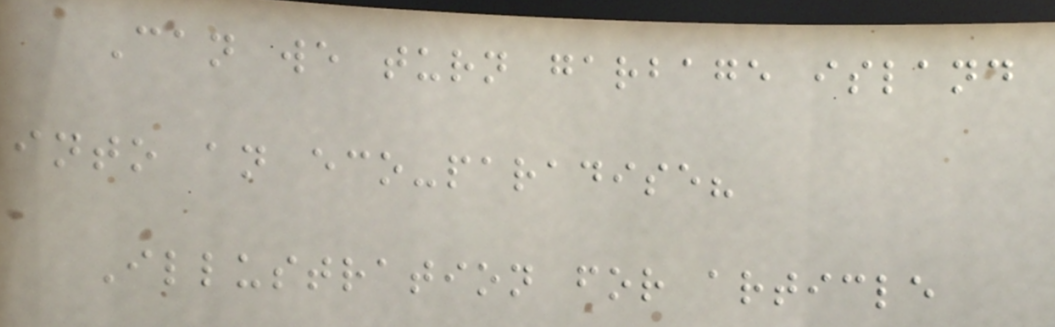Can we turn garbage island
into an eco-paradise?
Illustration for article
